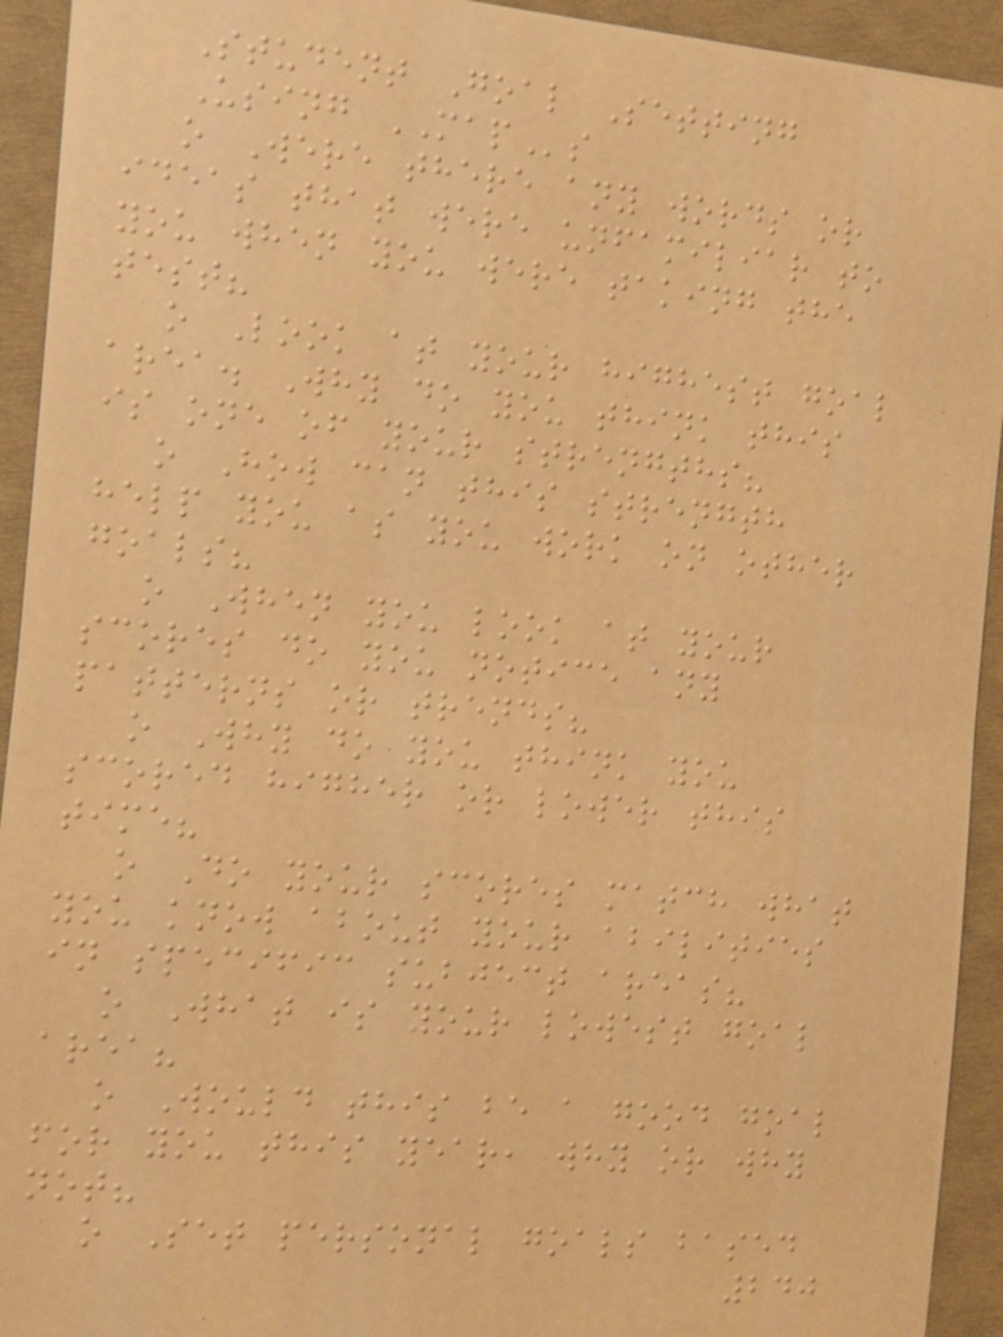Student Goal Setting
Using MAPs
o Were there any words or
ideas that were unfamiliar to
you when you were taking the
test?
o Look at your highest goal
area. Why do you think this
is one of your strengths?
o How can this strength
help you as you work on other
goals?
o When you look at your
scores do you notice any
patterns or trends?
o Why do you think you
scored higher or lower this
time?
o Do your scores match what
you know about your abilities
in specific subject areas?
o What is your lowest goal
area?
o Would this be a good goal
for you this year, why or why
not?
o Set personal goals based
240
